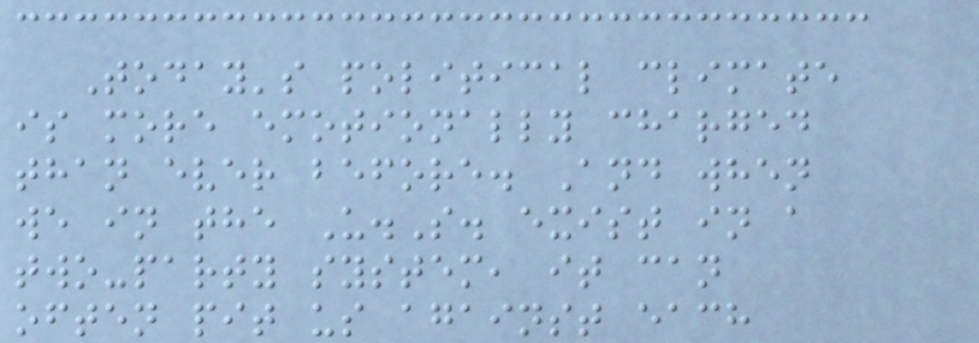Today's political climate
is more emotionally charged
than ever before. And when
we in the U.S. exist in a
two-party system, it can
often pit us against each
